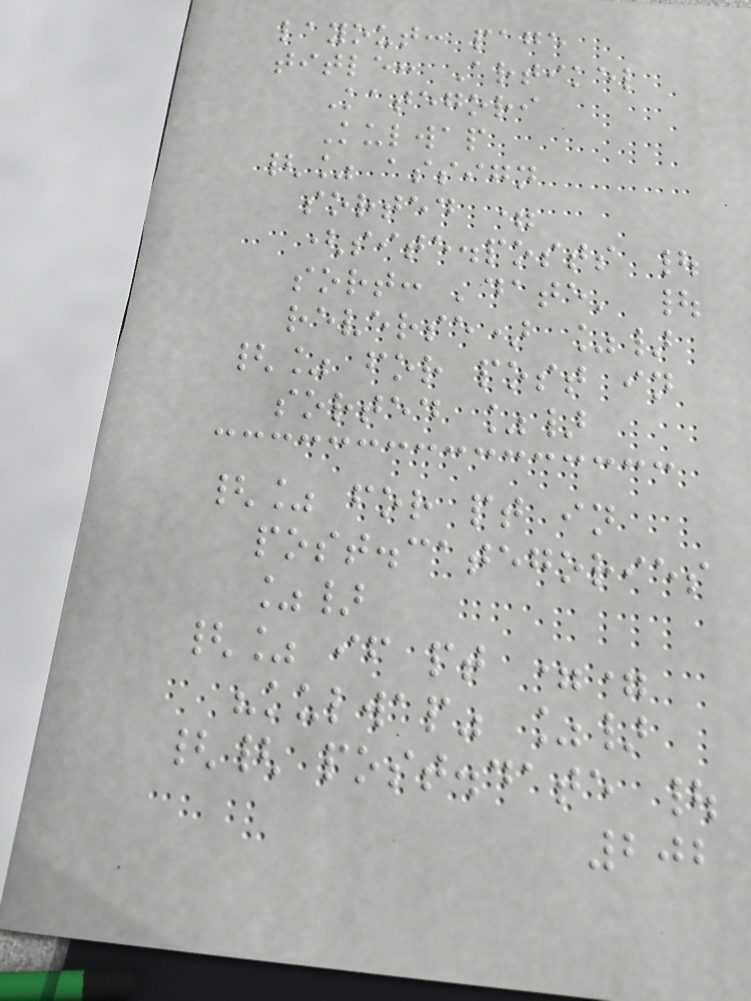layout: page
title: Artikel
Kategori
Kulwap
{% assign
sorted =
(site.posts |
sort: 'date' |
reverse) %}
{% for post in
sorted %}
{% for pt in
post.categories
%}
{% if pt ==
"kulwap" %}
{{ post.date |
202
